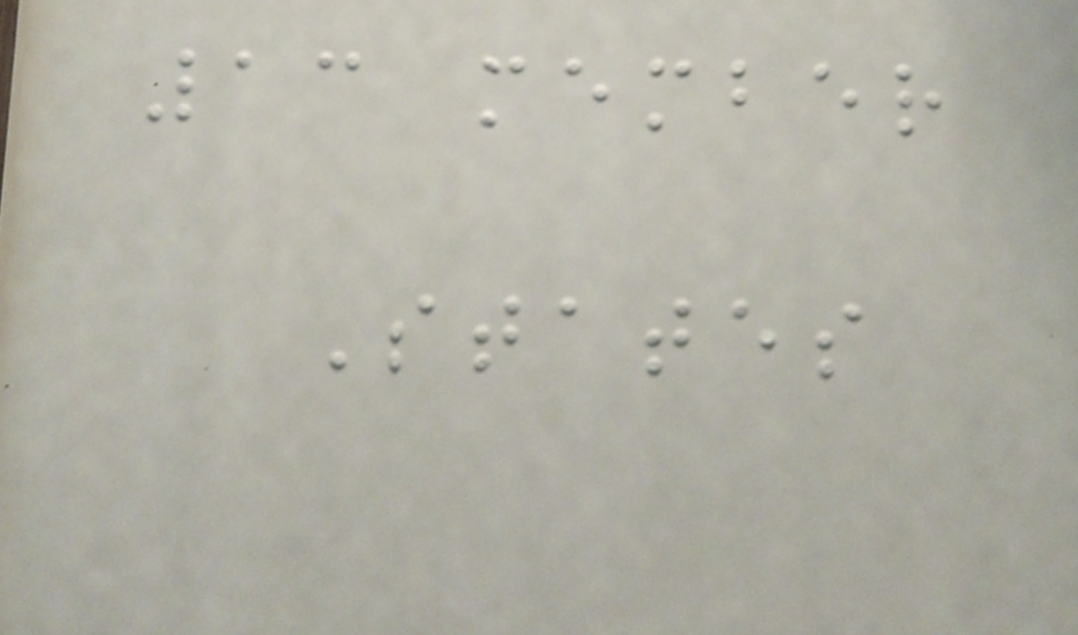13 member
States
